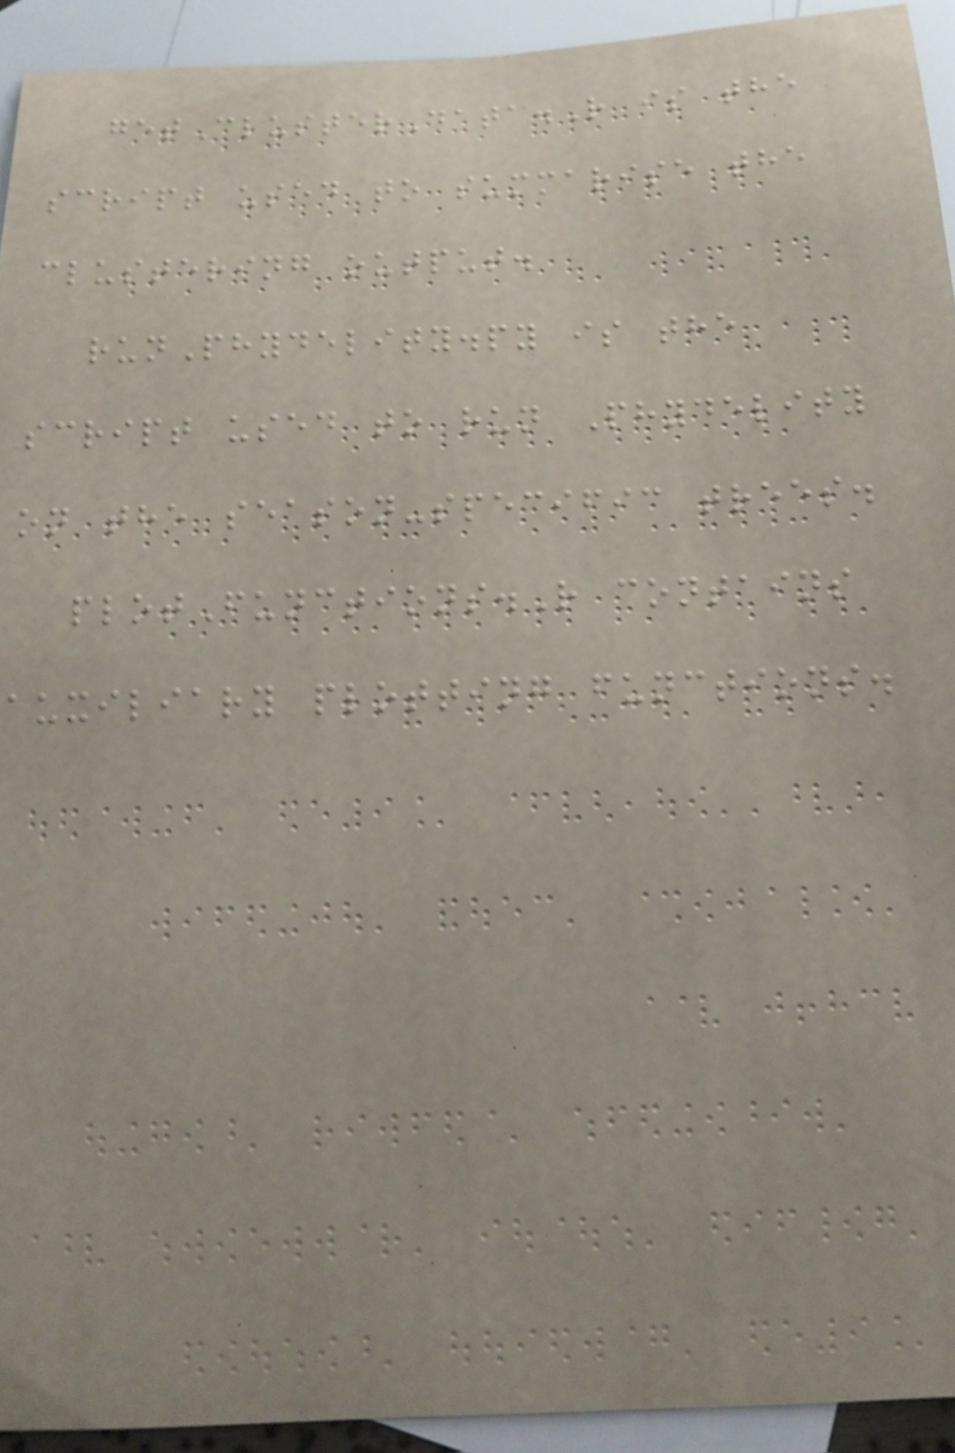getClusterData.R is the
script used to summarise the
clustering output.
runPhydelity.py is the
script used to run Phydelity
on the season-specific trees.
plotFunctions.R contains
auxiliary plotting functions.
